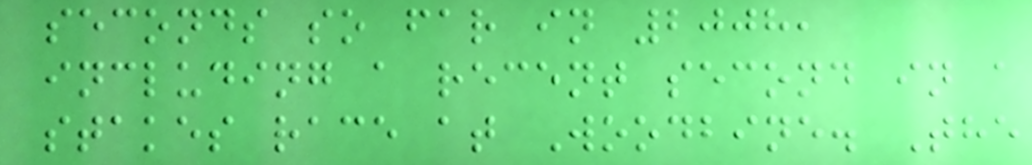seconds so far in 2008,
including a recent second in a
stakes race at Woodbine. The
